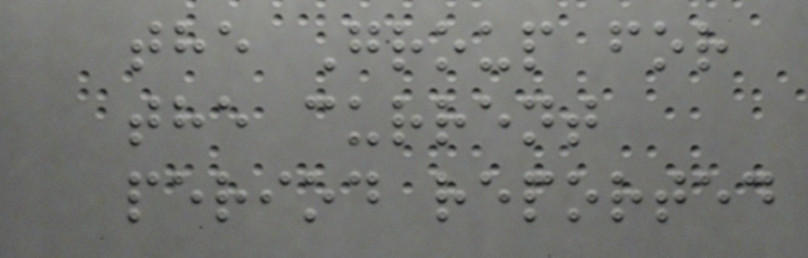the Group for
the current
period reported
